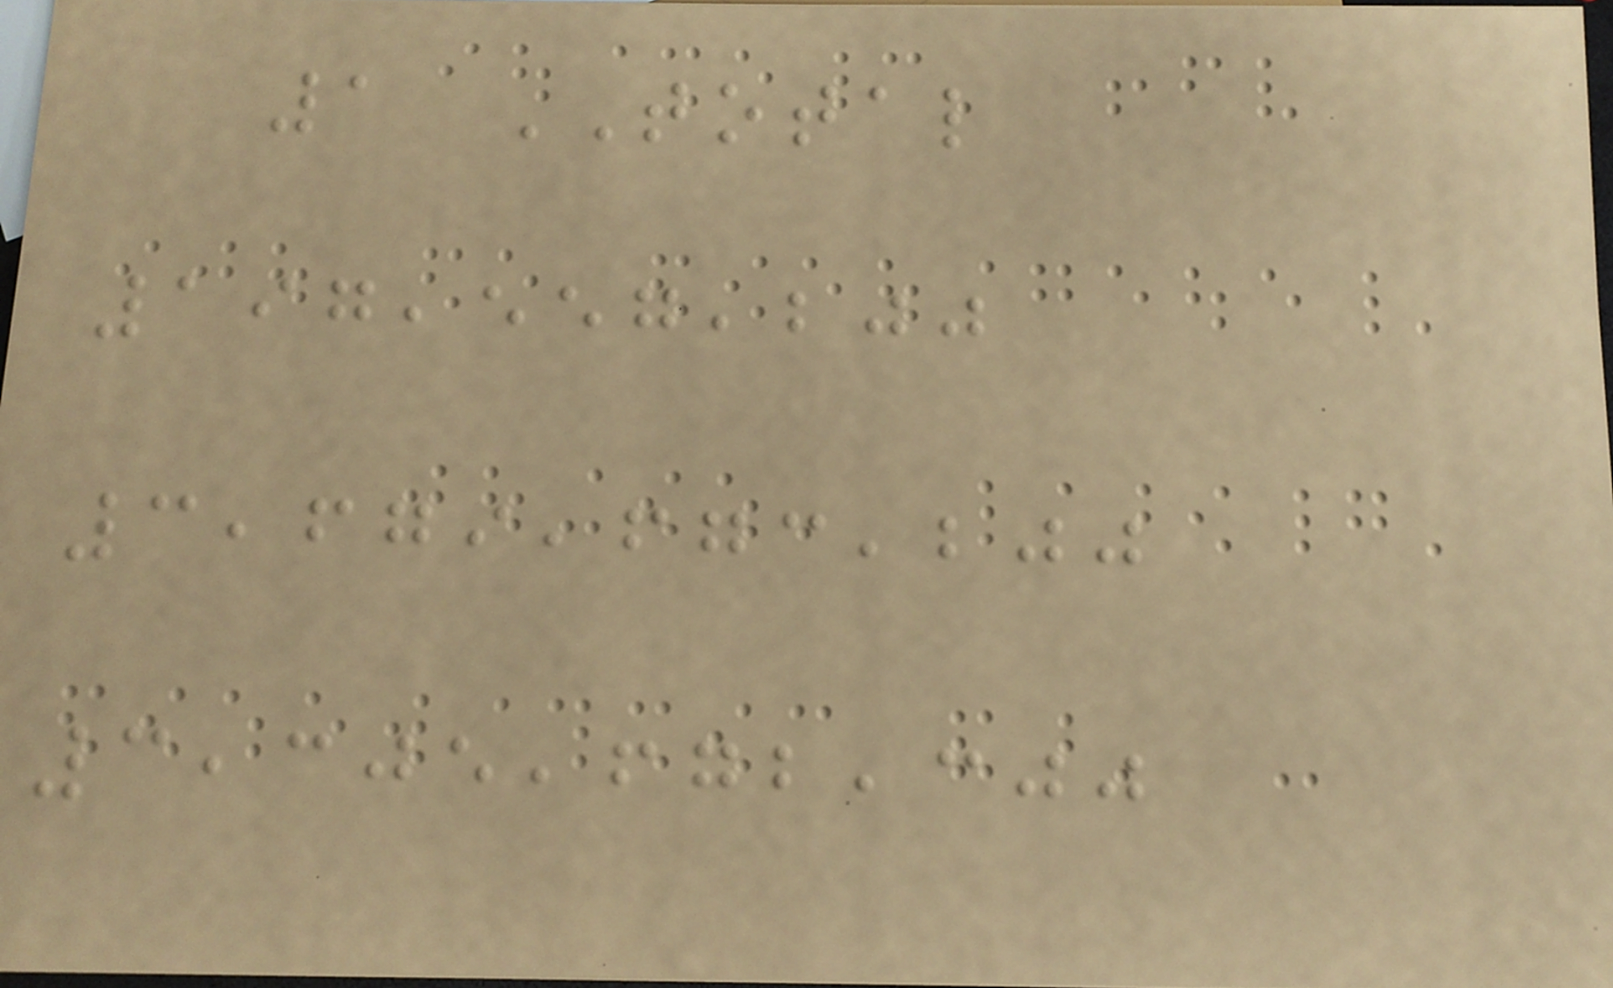1 TOTAL
197,557,200
3,679,673,200
3,305,672,300
